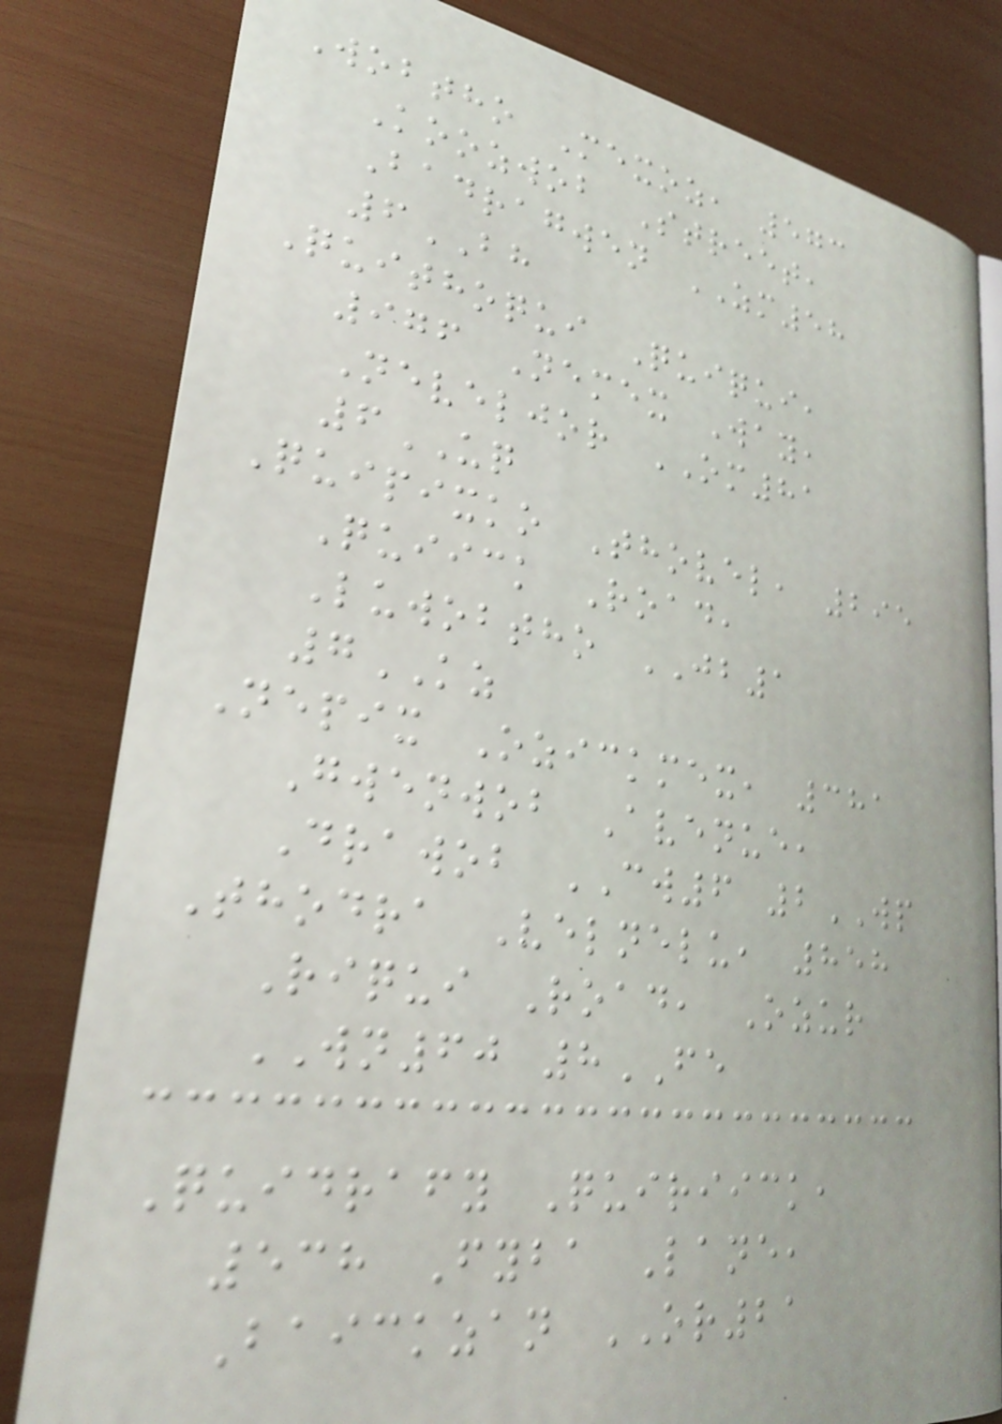Wobtho Mexoz, 573
Koozwob Street,
Badragwen ZM58
6BH
Quithoqui Quiqui,
976 Nemex Way,
Neveljor OM81
6UQ
Quipixko Thovel, 295
Quiick Road,
Luwobtho JB1
7KZ
Nepix Ozickmex, 381
Gwenwob Avenue,
Drawob CW6 2WP
Thodra Velnelu, 858
Riqui Road, Ozur
WN60 8FE
Quidrafy Quiriick,
538 Fyba Lane,
Baickzan OR21
